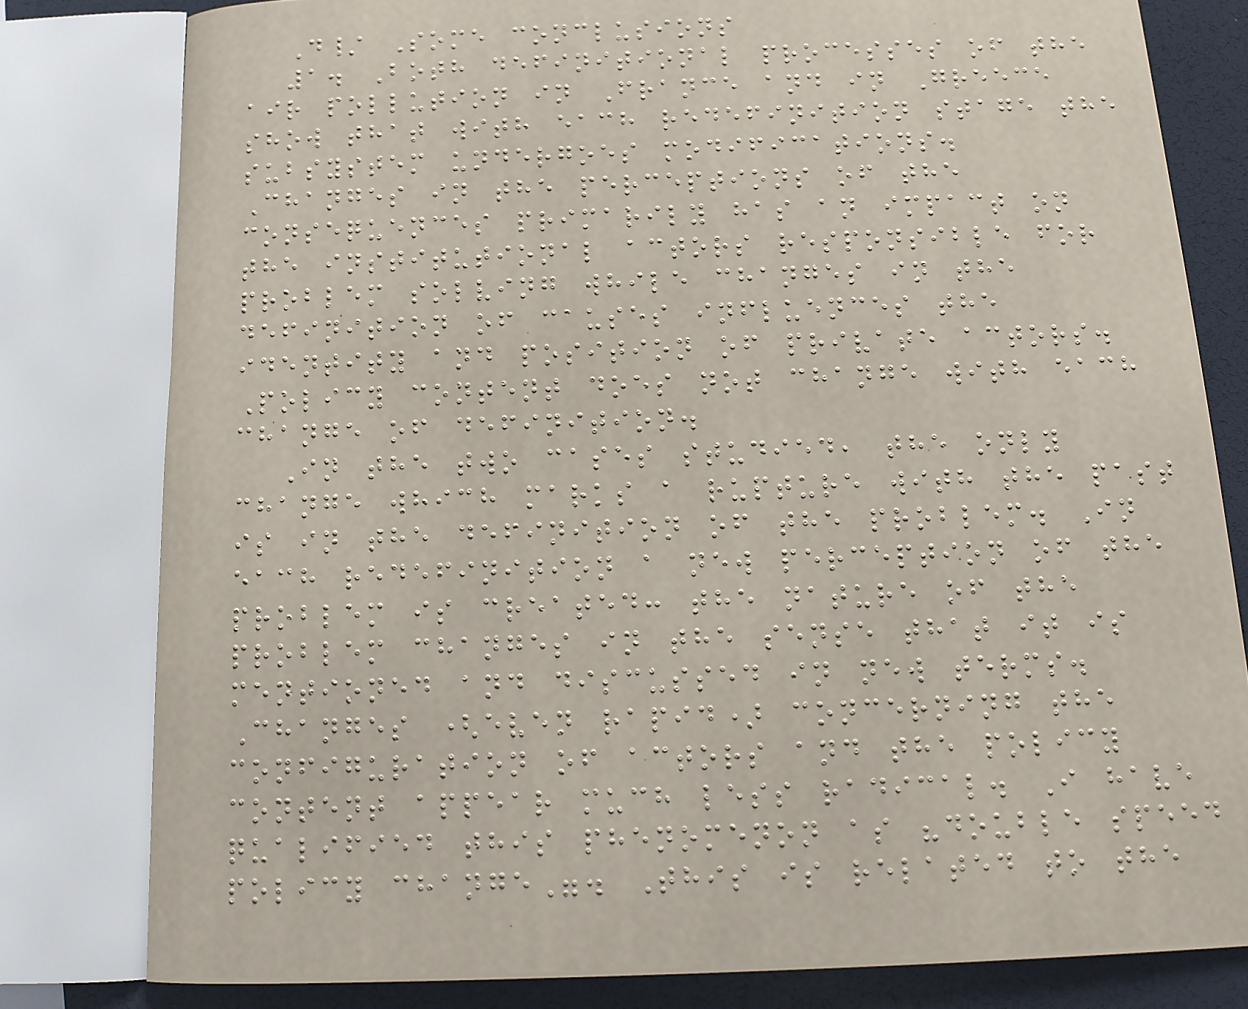D/ Some conclusions
1. Both definitional processes of the
air pollution in France and in Greece
show that with each redefinition stage the
subsystem undergoes modifications.
Changes in the perceptions of the
consequences primarily has an impact on
the institutional actors responsible for
problem solving while changes in the
definition of causes influences the
identity and position of private actors.
Policy content does not change with each
change of definition.
In the two cases studied, the only
change which marks a rupture with the past
is in the definition of the problem. In
each redefinition a new perception of the
problem is created: the nature of the
problem changes in the sense that it is
mentioned and discussed in new terms.
Changes (even rapid) concerning the
configuration of actors and the policy
content appear much less radical. I have
qualified this phenomenon as "double speed
policy change". This is related to the
